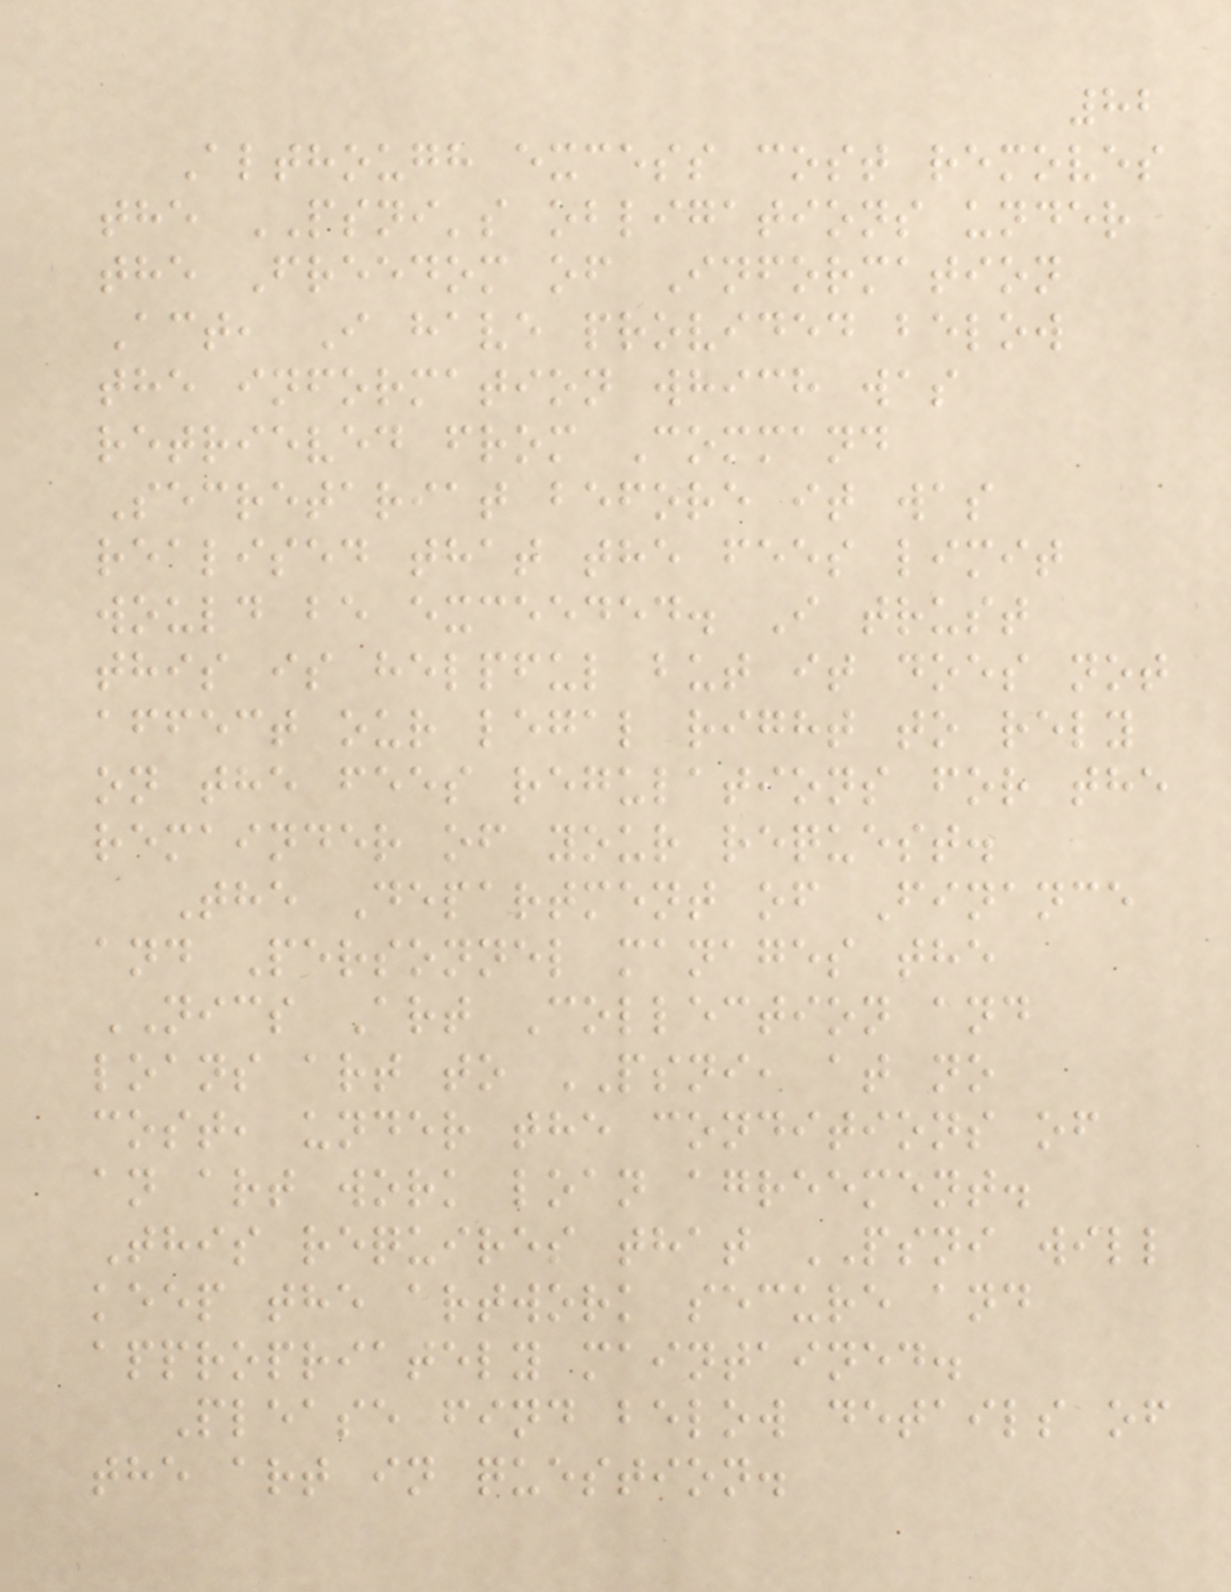82
Although excess cost removes
the PSNI's obligations under
the Freedom of Information
Act, I have provided below
the information which was
retrieved from Command
Secretariat before it was
realised that the fees limit
would be exceeded. I trust
this is helpful but it does not
affect our legal right to rely
on the fees regulations for the
remainder of your request.
The Department of Finance
and Personnel manages the
NICS Art Collection and
loans art to PSNI, at no
cost, under the conditions of
an art work loan agreement.
This requires that PSNI will
keep the artwork secure and
appropriately maintained.
Please find below details of
the art in question.
